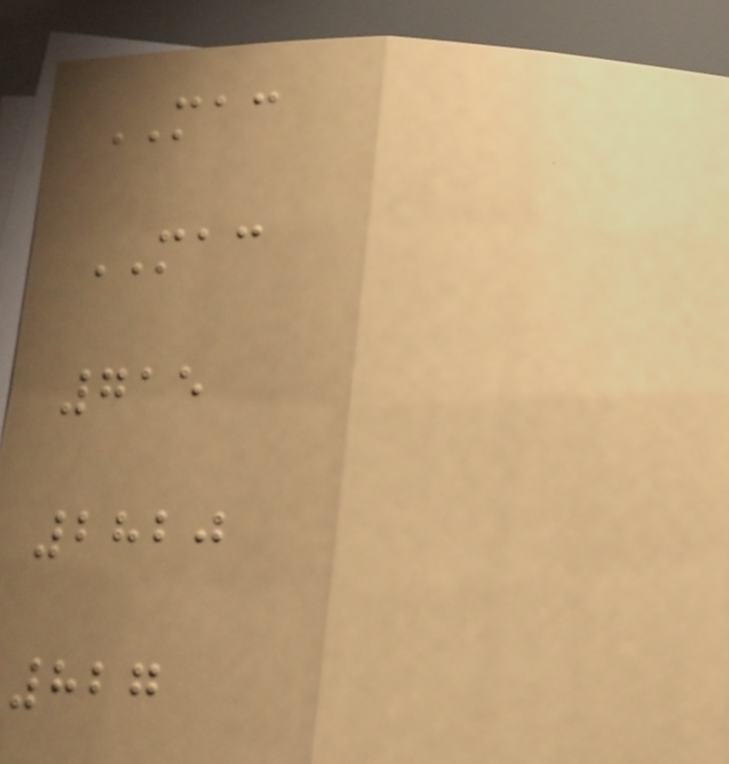MAC
MAC
715
2820
827
